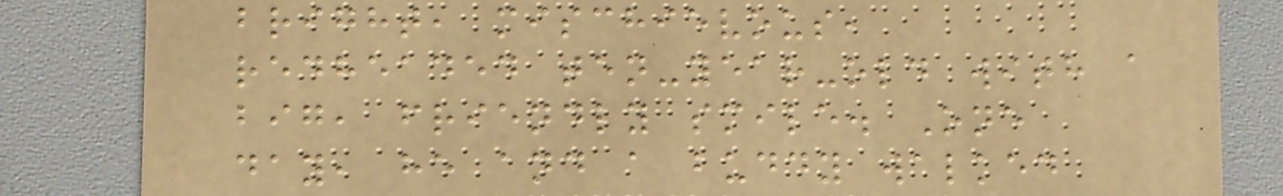bright, mischievous,
redheaded ten-year-old with a
big, friendly smile. One
day, he and a buddy walked
